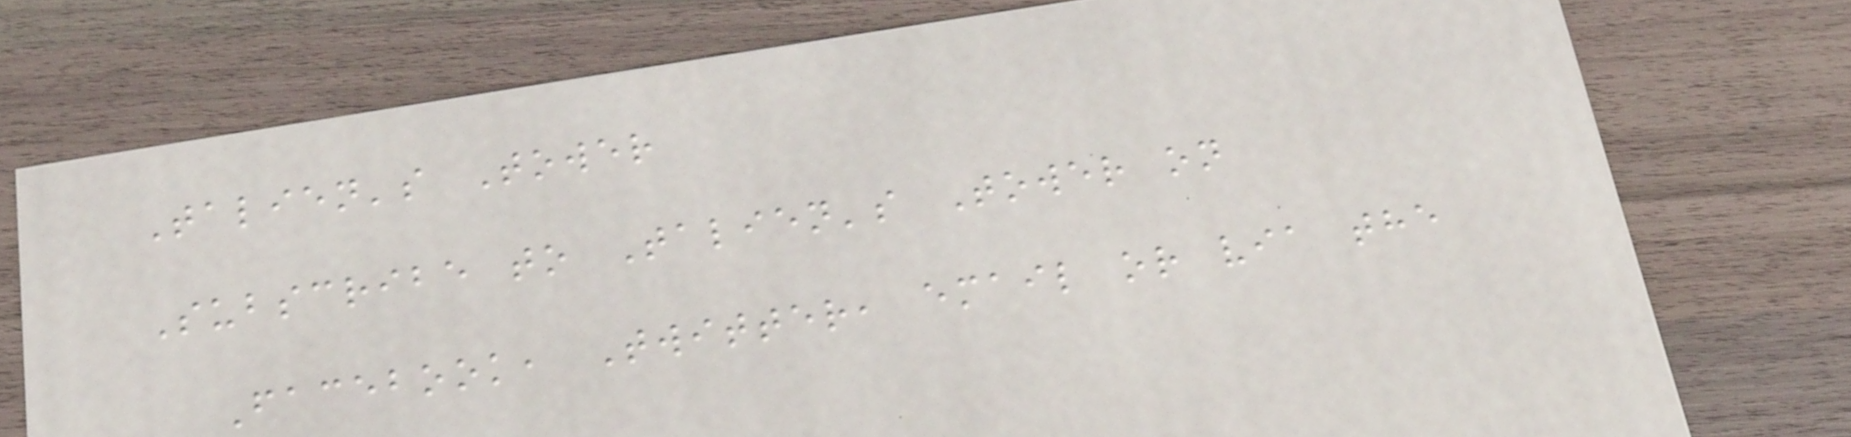Talien's Tower
Subscribe to Talien's Tower on
Facebook, Twitter, email or via the
